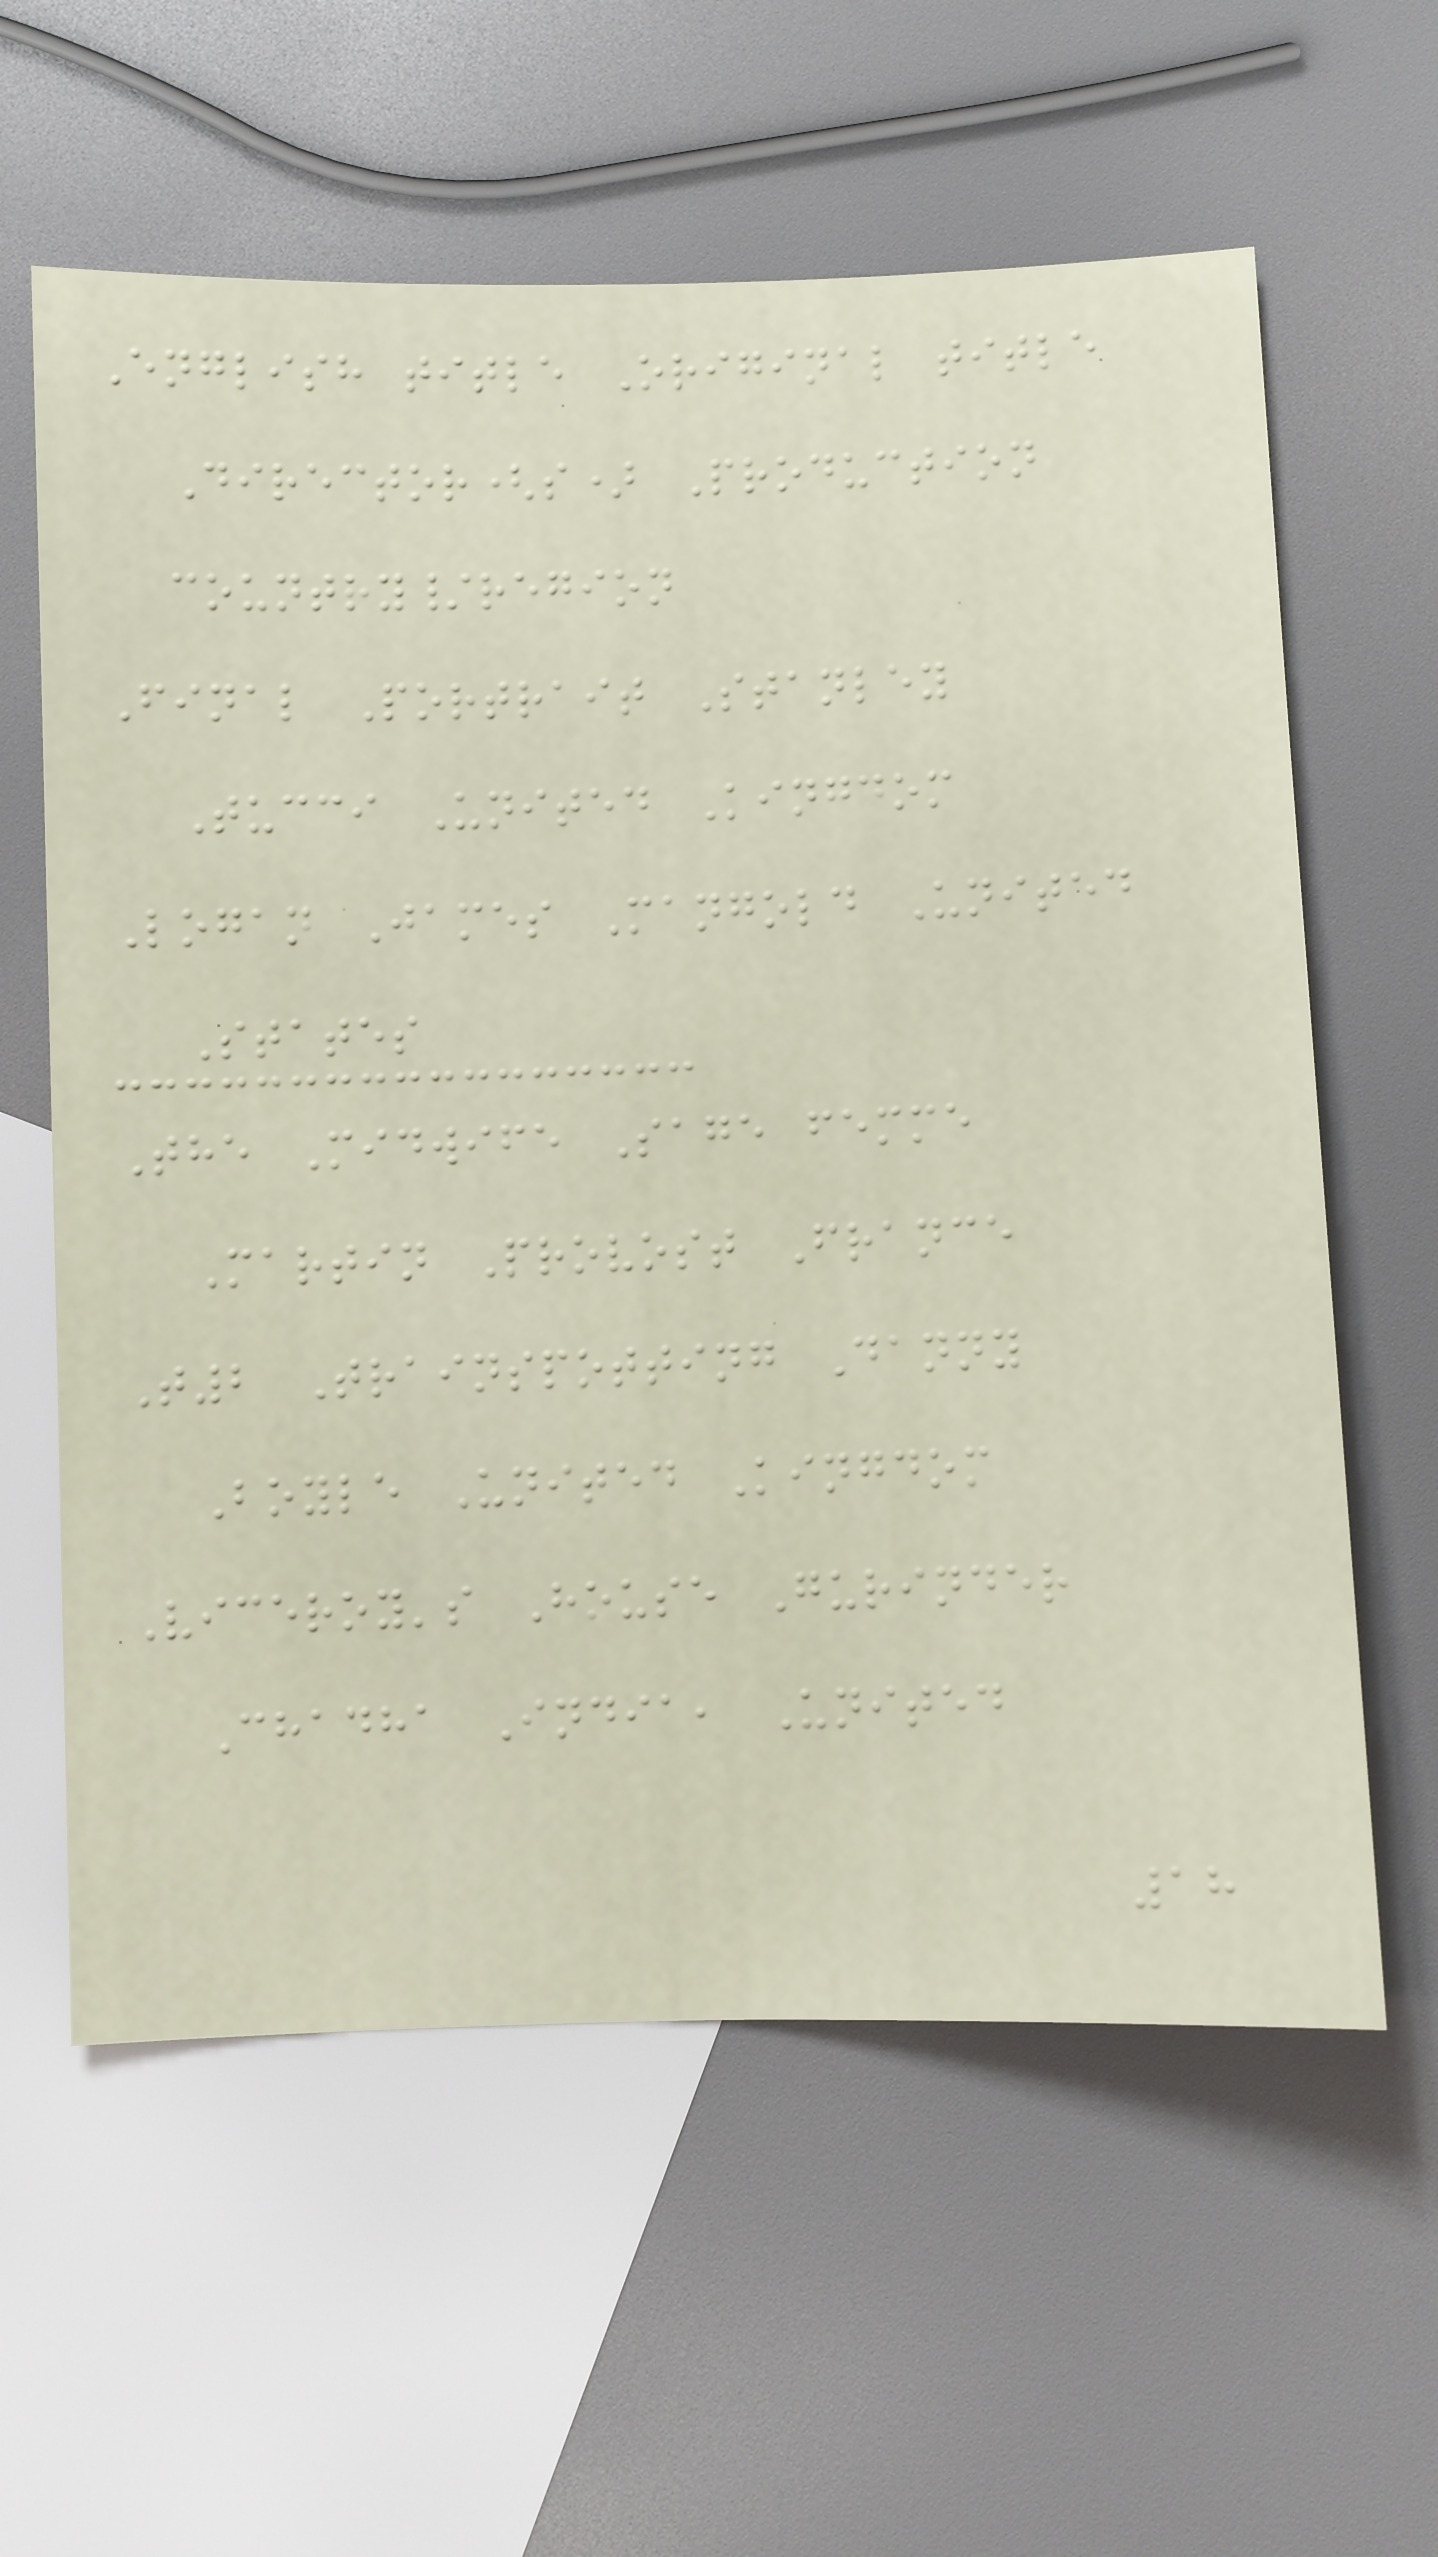English title Original title
Director(s) Production
country/region
Final Portrait Stanley
Tucci United Kingdom
Logan James Mangold United
States
The Midwife Sage femme
Martin Provost France
T2 Trainspotting Danny
Boyle United Kingdom
Viceroy's House Gurinder
Chadha India, United
18
